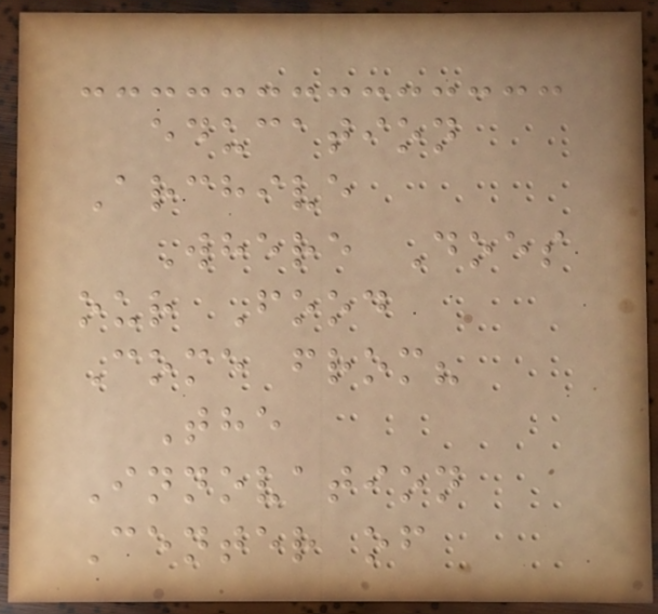education
Archive
Where Does
our Food
Come from?
The
Innovation
Center of
